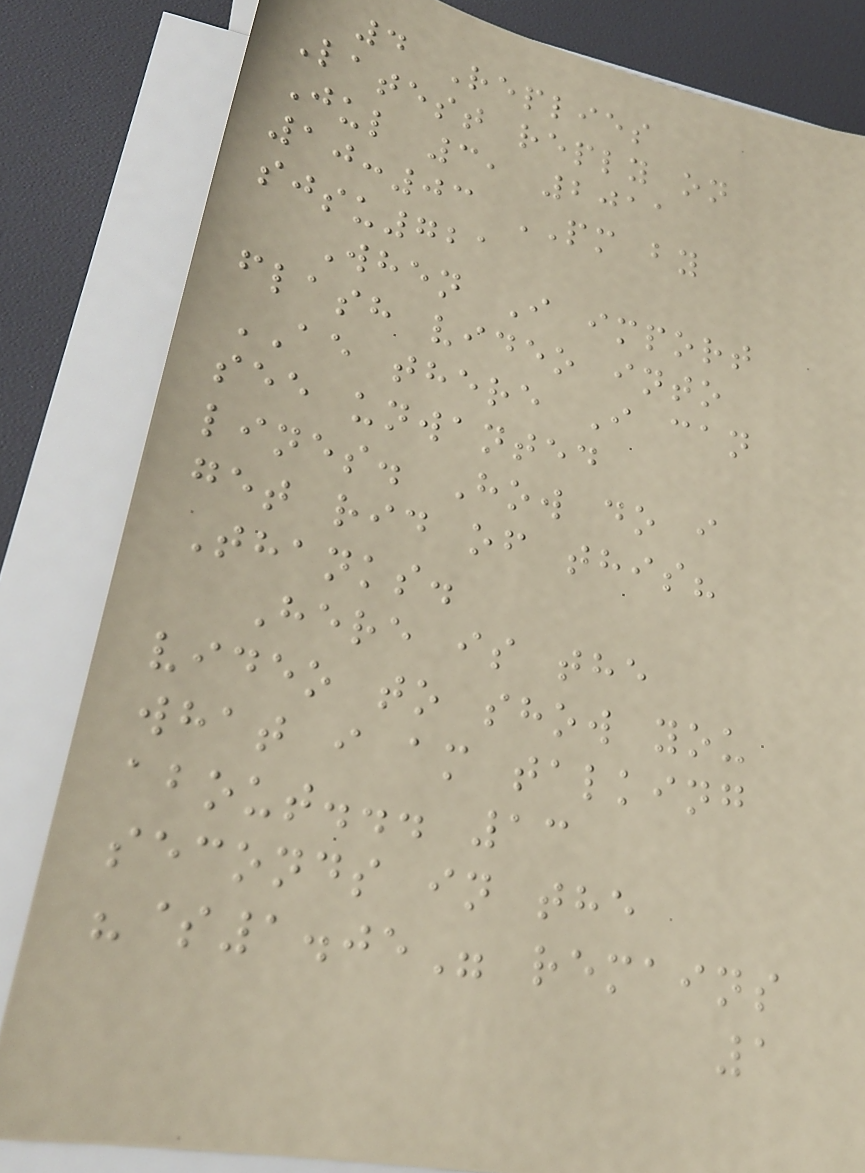4 Replies
Latest reply on
Jul 3, 2011
10:03 PM by
sjsu721
When I import
flash video into
AE there I can
see unwanted
lines. How do i
get rid of this?
Thanks.
Here is the
video to show you
what i am talking
about... 13
seconds in the
"$1.05" remains
1
